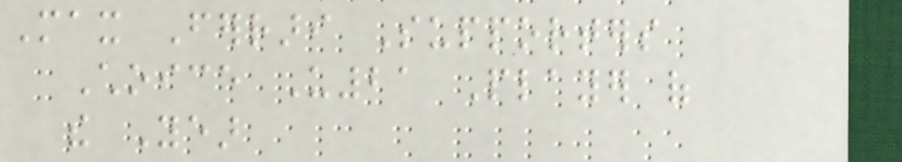Max Ferrari Supporters
Choice U21 Player of
the Year
